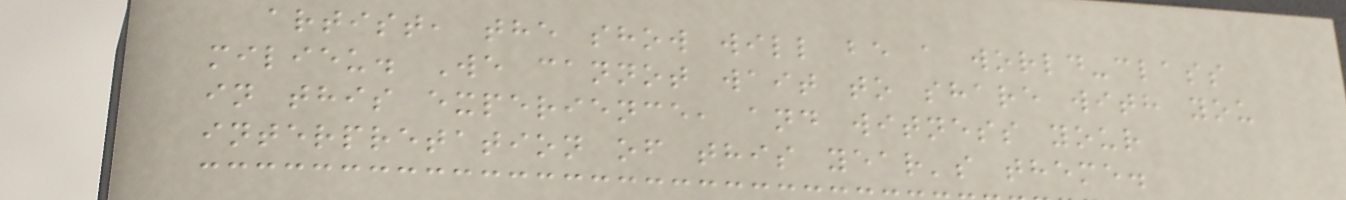artist, the show will be a world-class
milieu. We cannot wait to share with you
in this experience, and witness your
interpretation of this year's theme.
